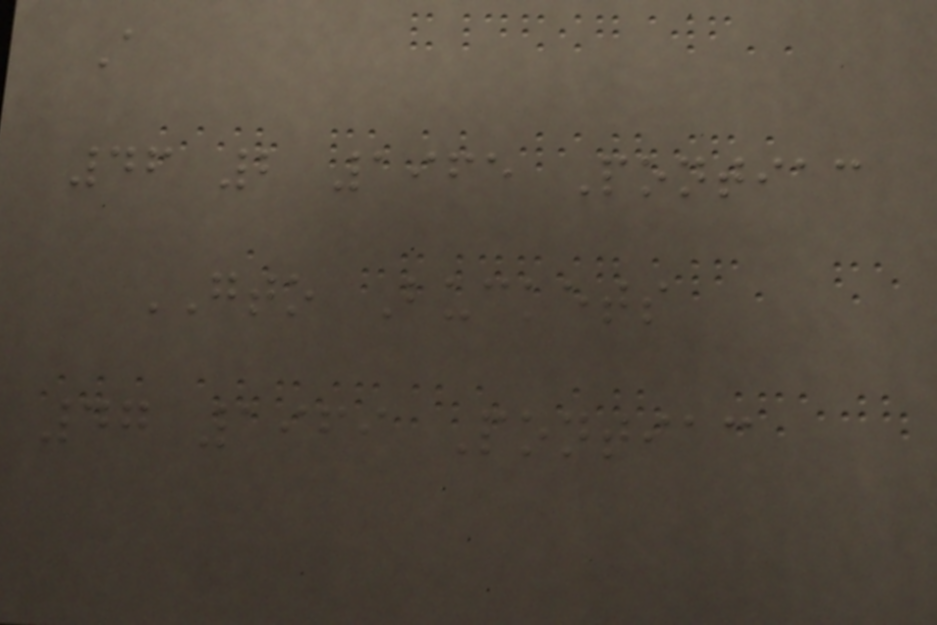A
46 2 1965 Pontiac
GTO Buckets
47 1969 Pontiac
